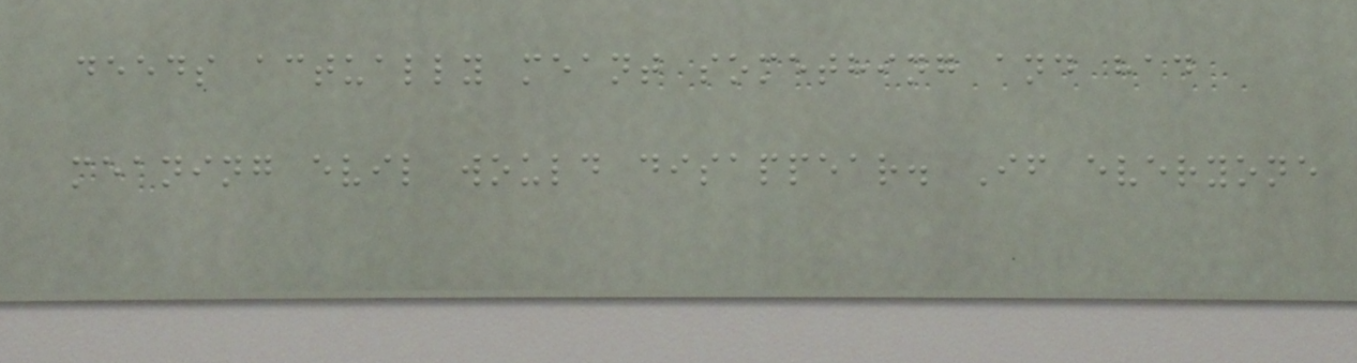deeds actually meant something and had
meaning evil would disappear. If everyone
